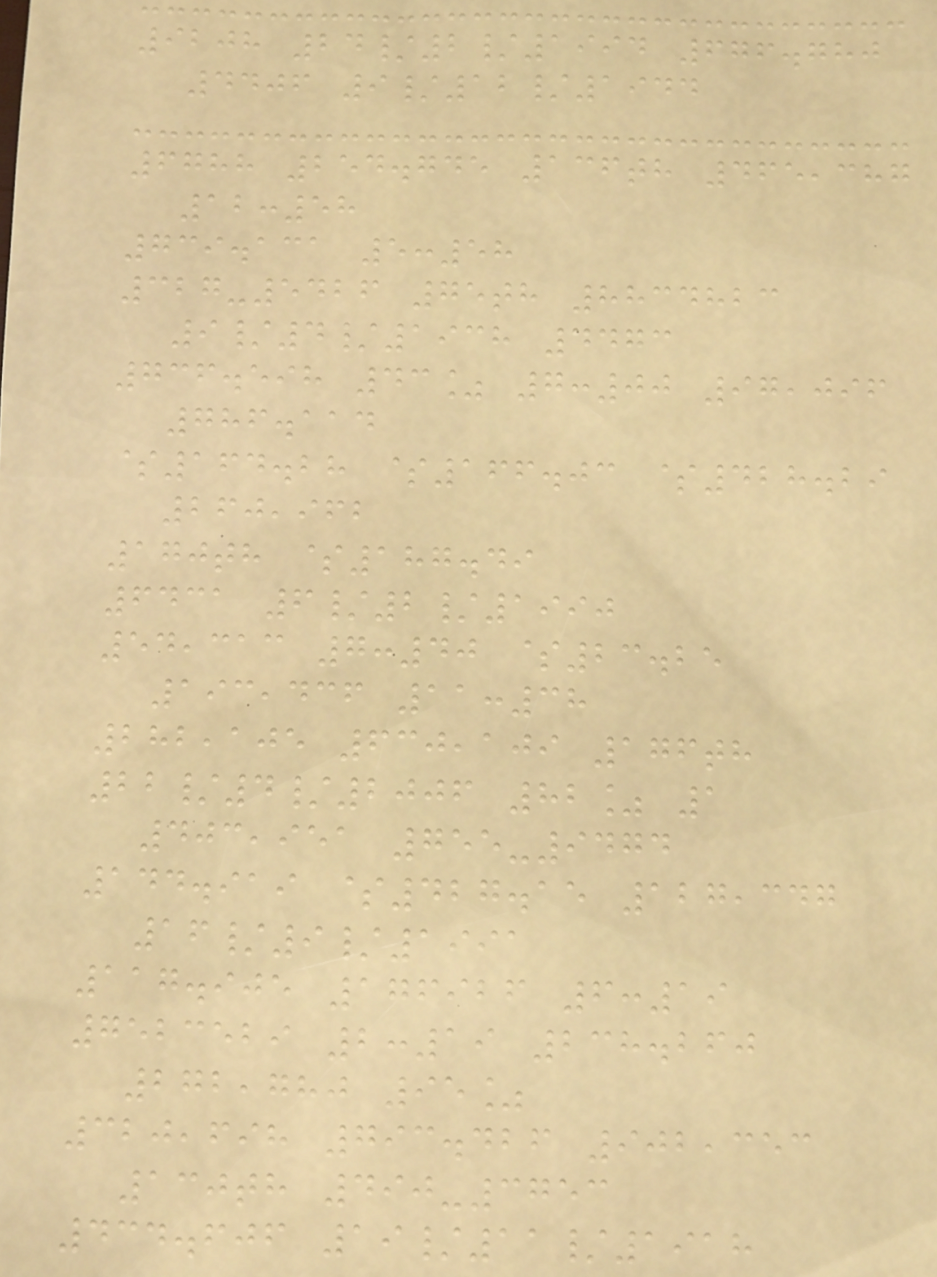9208 24/2/1994 676.780
4406 9/12/1944
6788 254.745 136th 465,387
12:58
739.131 5:58
327-5426 75th 8834823
9/4/1938 4473
736.598 43% 7:00 97,096
786.114
$164.28 $166.03 $428.29
260,962
170th $187.49
6431 6/2/1990
54,313 7:40 $23.25
193,436 11:38
282,105 630,109 176th
22/4/2006 82% 1
403,951 755-9474
144.919 $427.15 127,347
16/9/1991
117.905 176926 6:19
7523529 2:19 238.260
272,780 95%
320,698 793.426 902,353
130th 490-3753
434.606 19/11/1918
